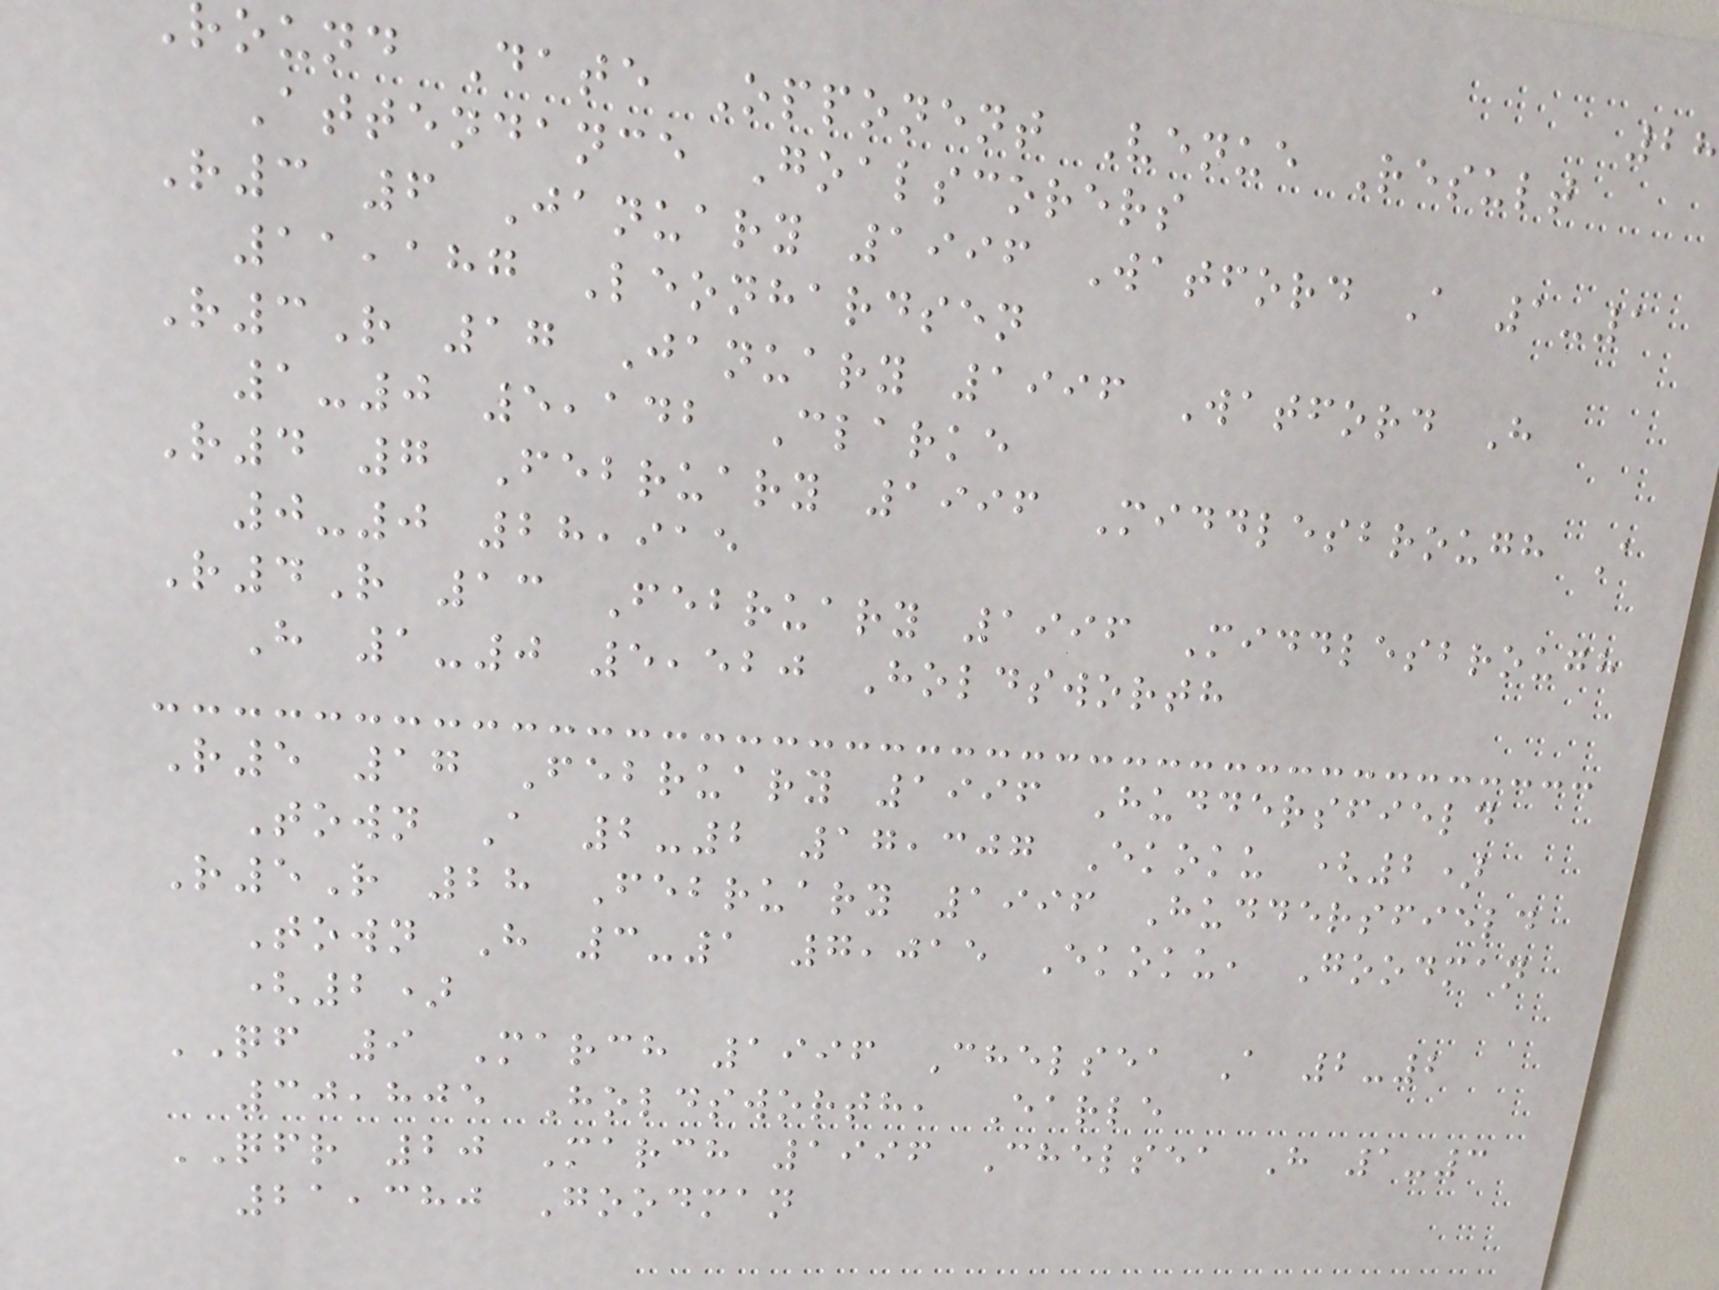28
round Date Opponent Venue Result
Attendance Goalscorers
R3 6 January 1996 Watford A 1-1
11,187 Leonhardsen
R3R 17 January 1996 Watford H
1-0 5,142 Clarke
R4 7 February 1996 Middlesbrough A
0-0 28,915
R4R 13 February 1996 Middlesbrough
H 1-0 5,520 Holdsworth
R5 17 February 1996 Huddersfield
Town A 2-2 17,307 Ekoku (2)
R5R 28 February 1996 Huddersfield
Town H 3-1 7,015 Ekoku, Goodman
(2)
QF 9 March 1996 Chelsea A 2-2
30,805 Holdsworth, Earle
QFR 20 March 1996 Chelsea H 1-3
21,380 Goodman
